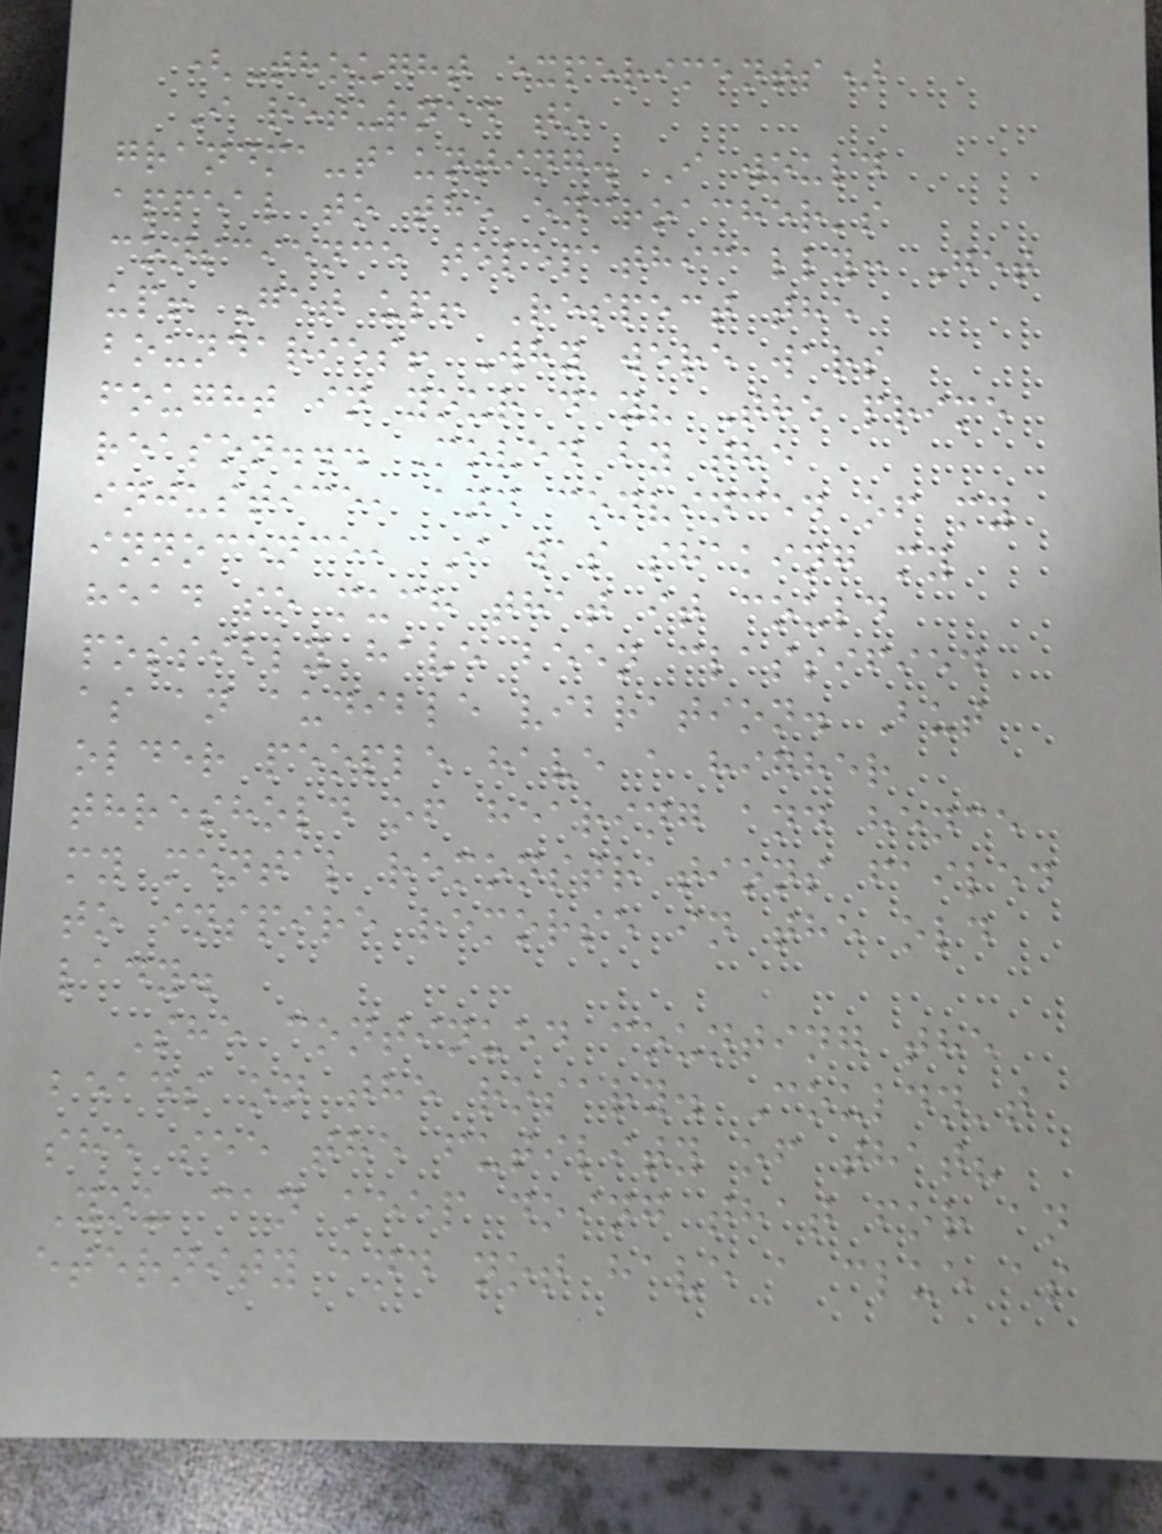(Thought experiments)
I returned to
grandma-taunting. I would
appeal to the encroacher's
conscience telepathically: Get
up! Get up! Respect the
boundaries! Why were wars
fought in your day? The prime
reason... Moved by the
injustice, and convinced of my
innocence, I was shaking my
head so much that it could
possibly have been classified
as an audible vibration. But
older people have a higher
threshold of hearing and hence
my mental remonstrations failed
to inspire remorse in the old
lady.
She continued counting the
beads on the rosary. Couldn't
she see the futility of that?
You can keep doing that for an
eternity and not have a clue as
